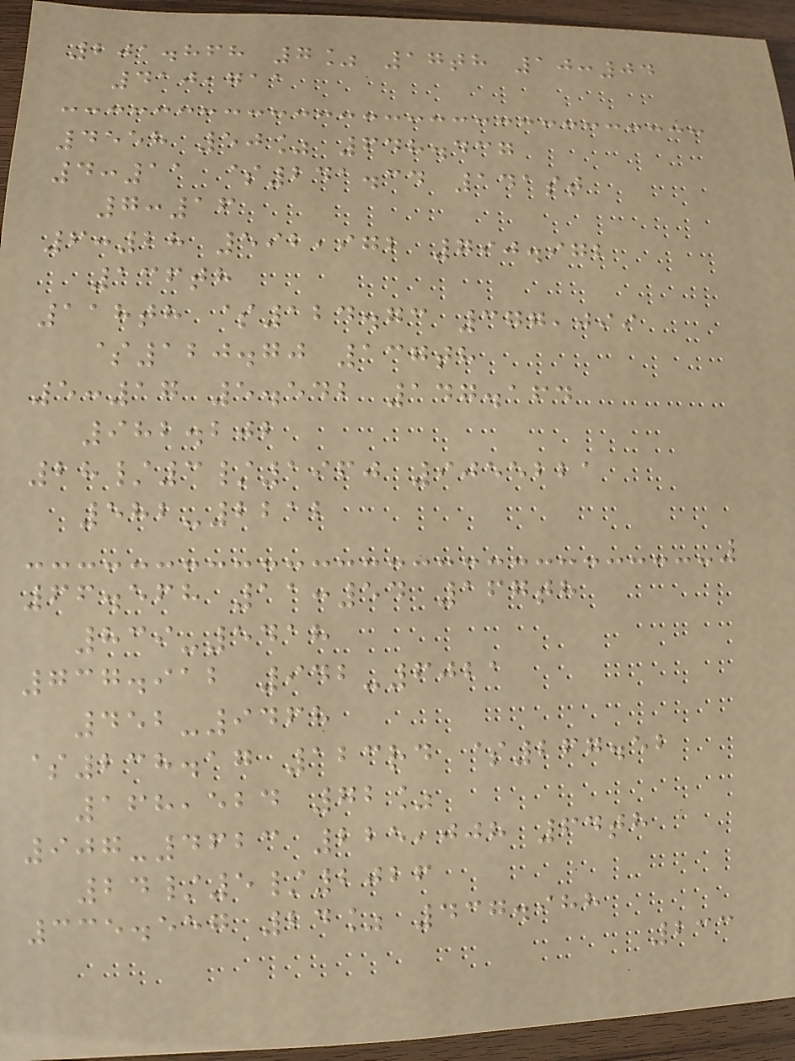201.868 7% 17th 10:04
410,711
4558 50% 648.437
4:11 $241.34 141st
7:16
6:28 592,972 790.972
136th
118th $124.73 377,099
$120.70 137th
5:17 5.542 147.164
982.202
28/3/1960 9055221
582-2212
66.568 11:54 167th
839-5418
737.912 942-6021
452-9468
$238.17 123rd $267.52
168,524 72%
907-4623 225,008 64th
24/5/2026
335.557 24% 437.988
233
